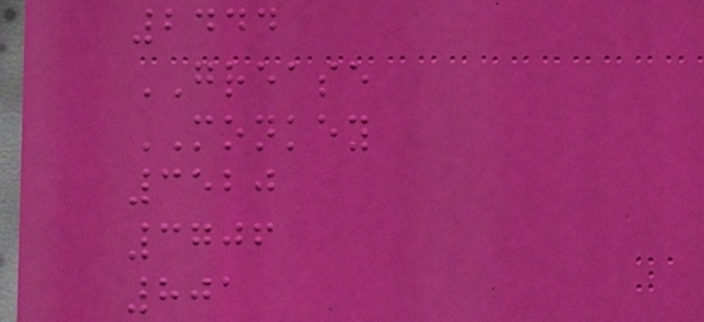2444
GREASE
MONKEY
3520
3706
801
